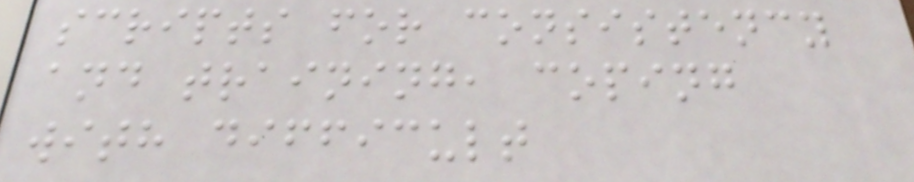scripts for consistency
and training, coping
with difficult
